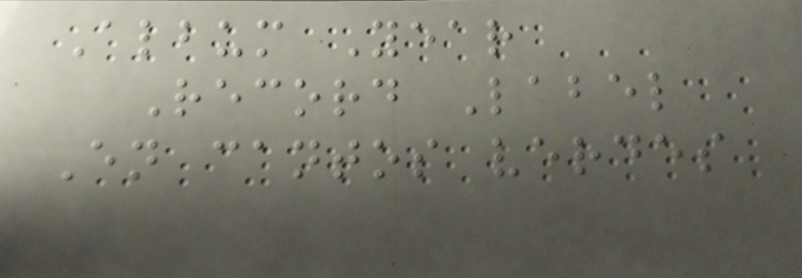Album Year
Record Label
En cantos verdes
